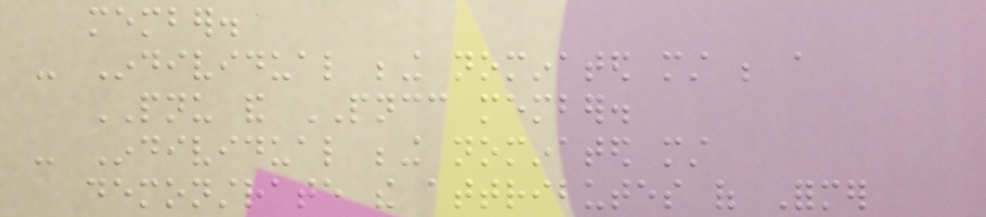member.
- Individual being nominated must be a
PNU and PNCC member.
- Individual being nominated must
demonstrate the attributes of Former
